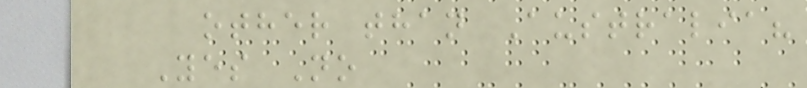other than Australia?
Yes No
